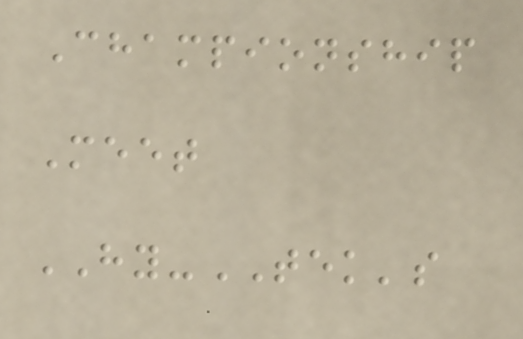Championship
Meet
HY-TEK's
